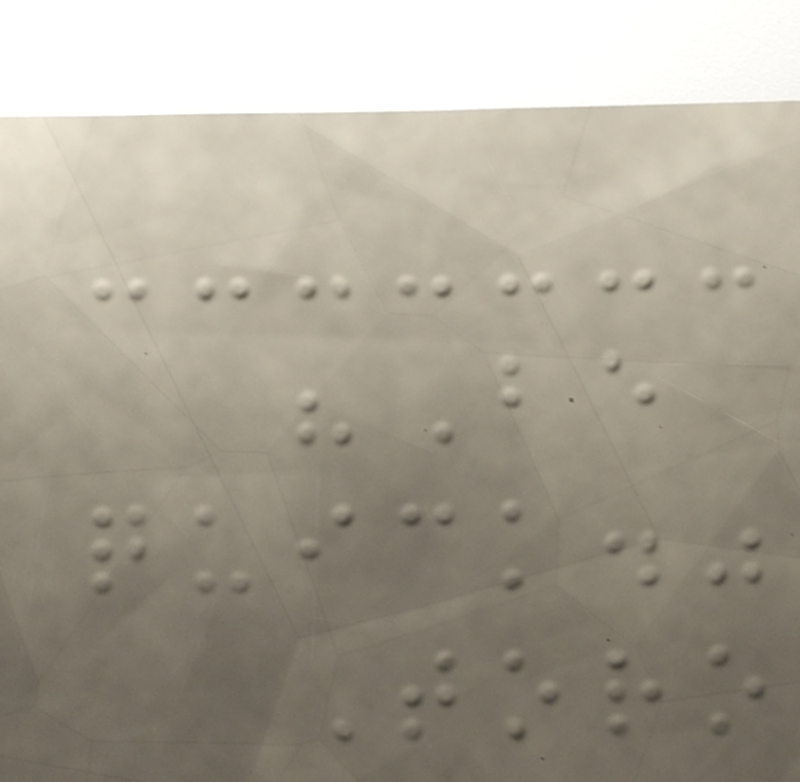"Be
quick."
Toro
